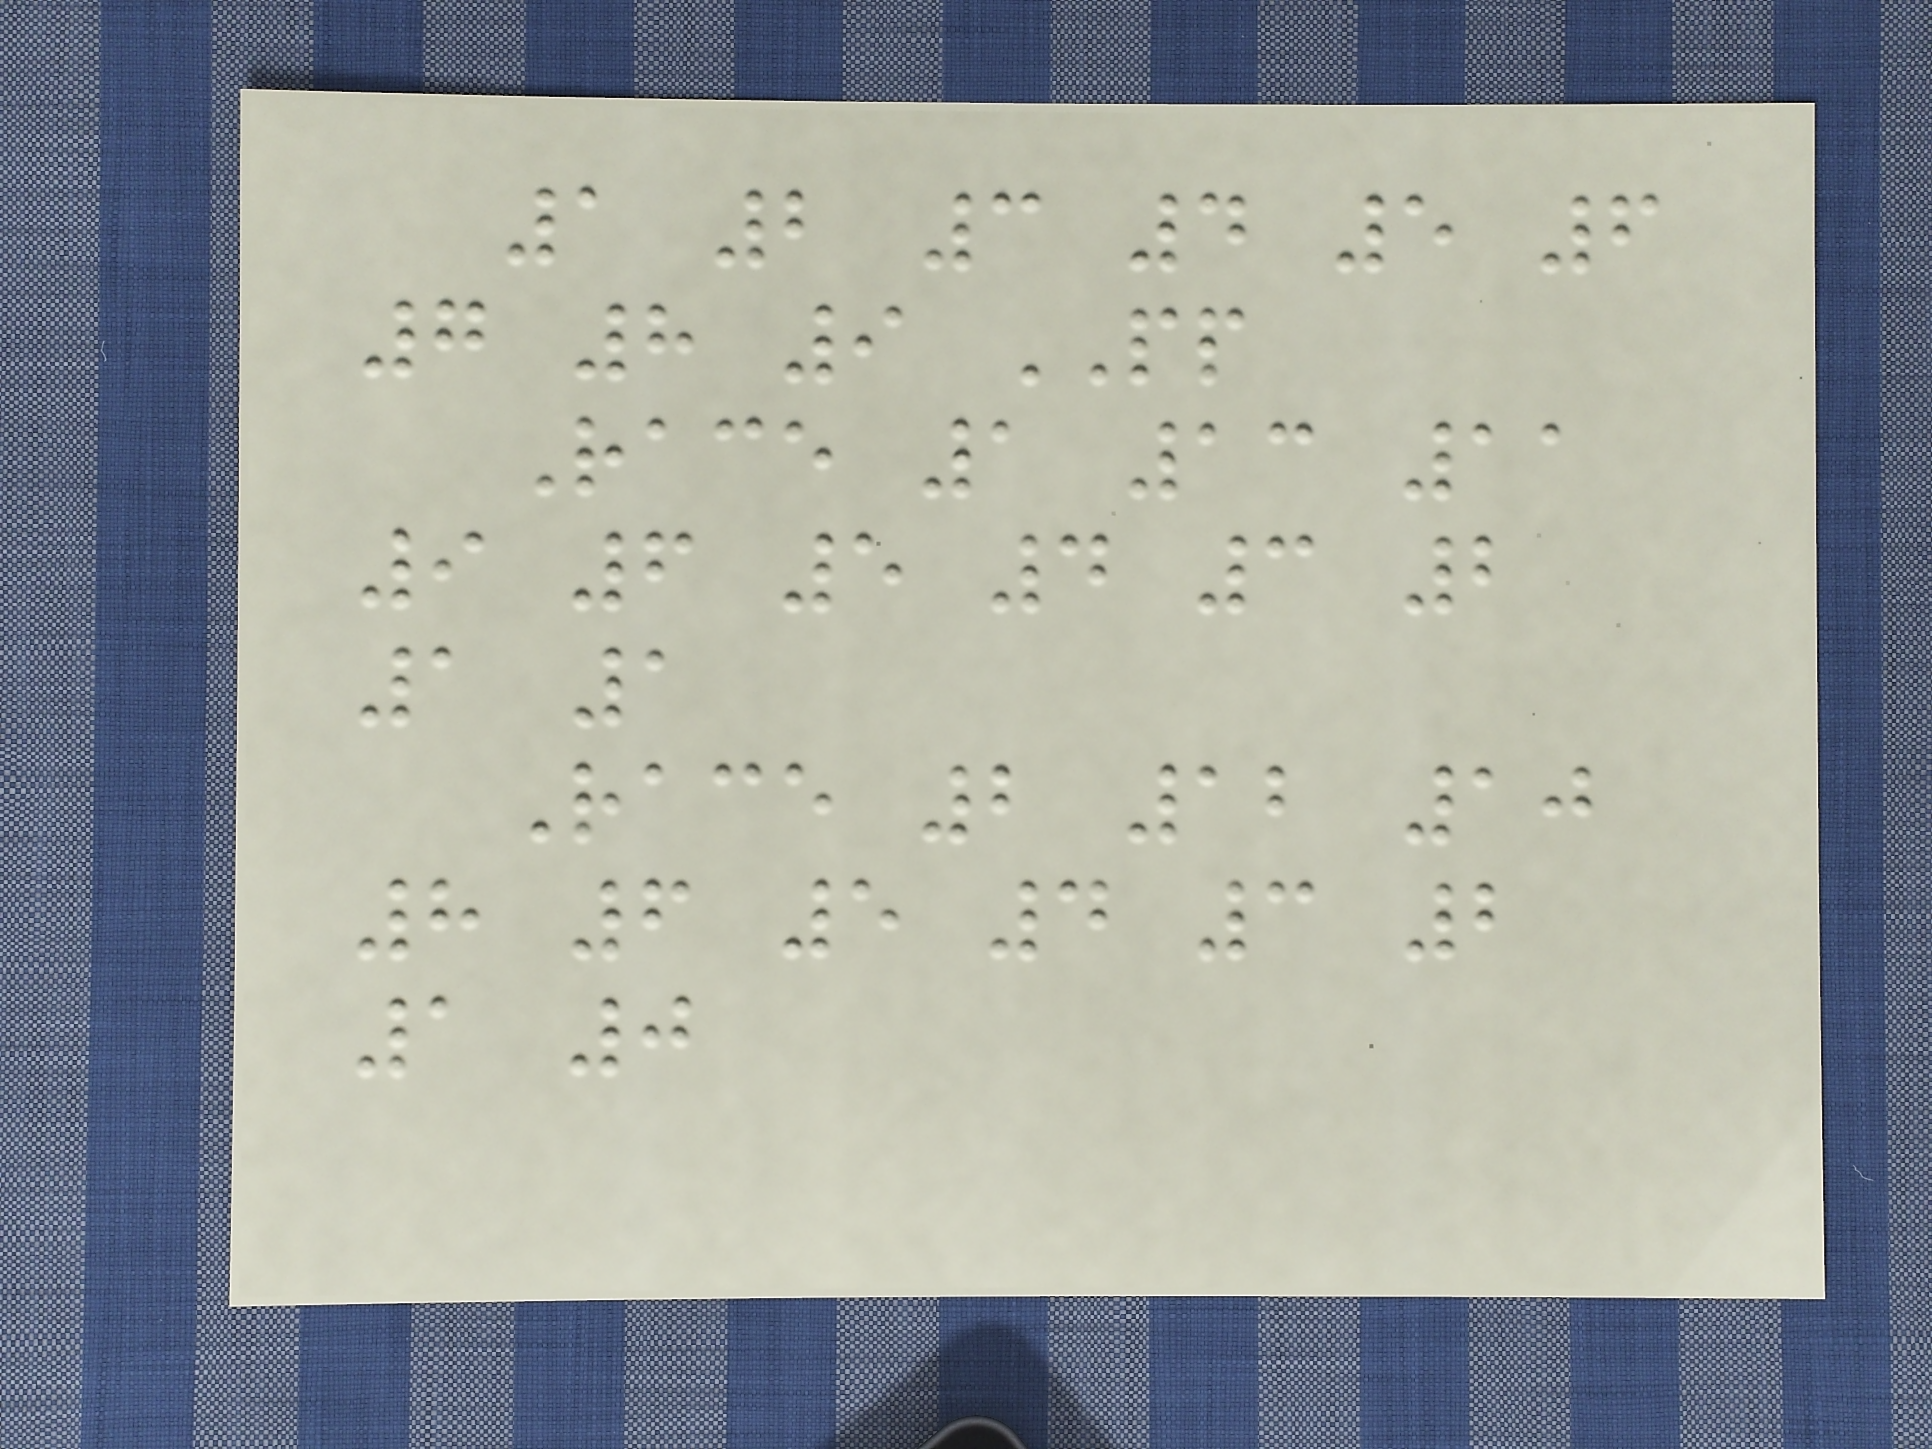1 2 3 4 5 6
7 8 9 PP
Race 1 13 11
9 6 5 4 3 2
1 1
Race 2 12 10
8 6 5 4 3 2
1 0
